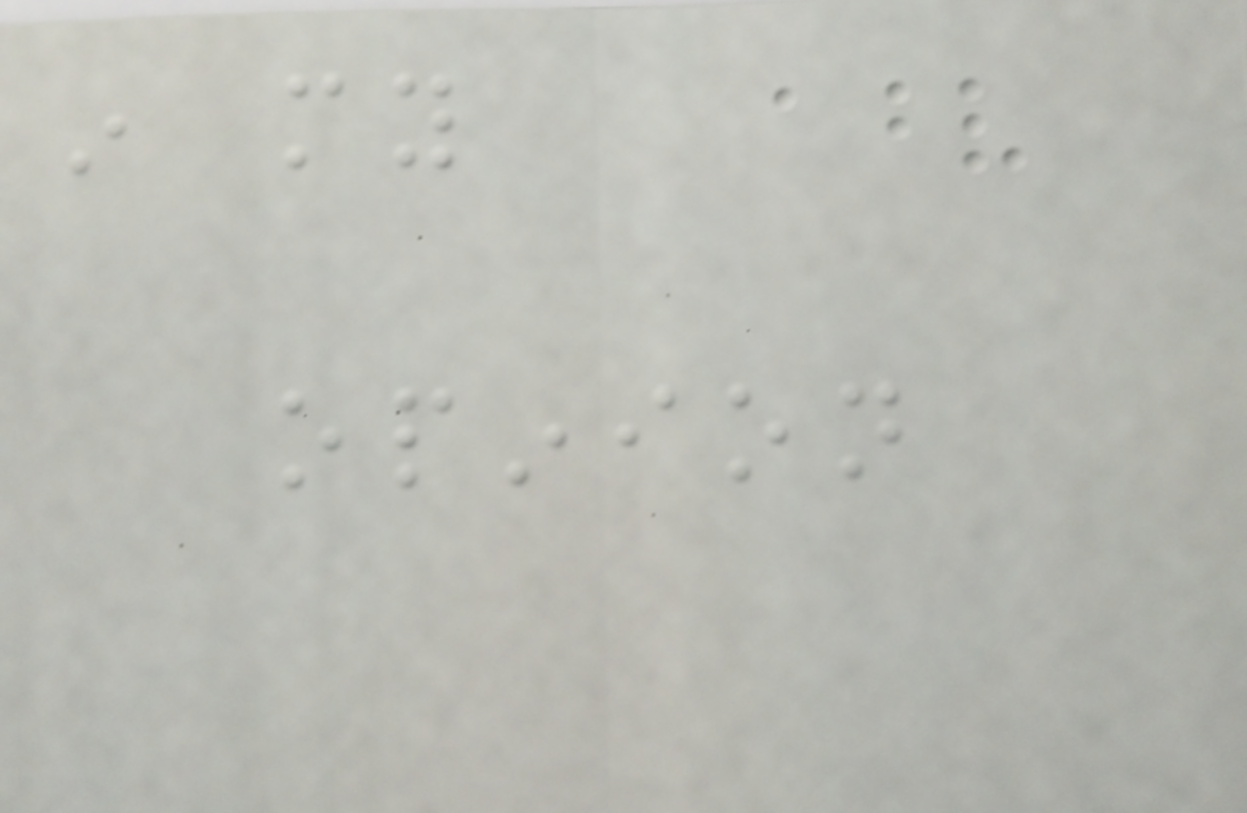in my
opinion
